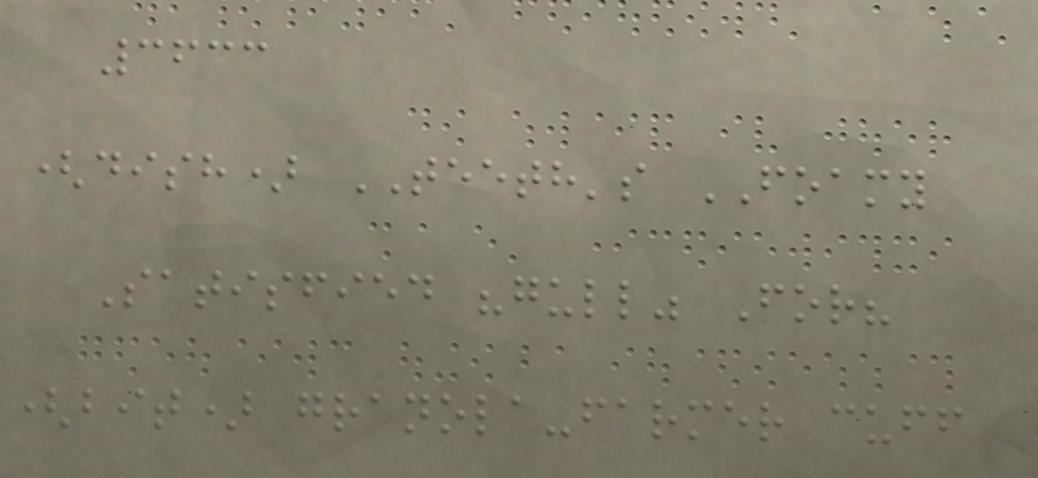3633
(dish) TEETH's FOAMY
Satisfied "gull" For?
(bit) granola-farmer cuff
